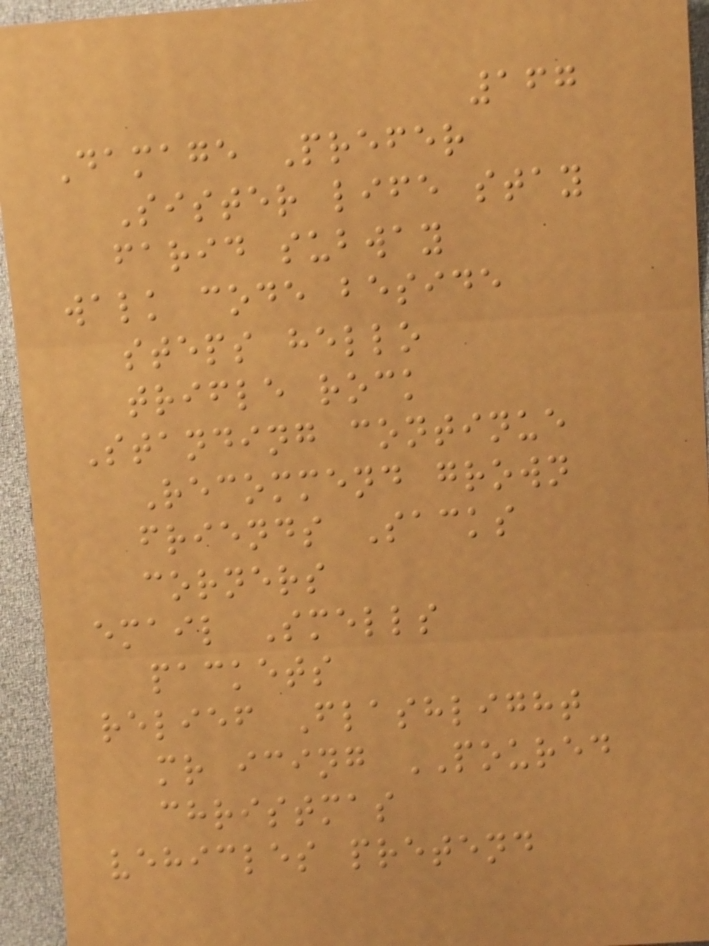167
Damage Prefer
Sister life stay
farid subway
walk code beside
steps hello
trifle rock
Standing continue
Recommend grown
friends Sacks
corners
email Smells
packets
relief Flashlight
mr icing POURED
christmas
vehicles pretend
